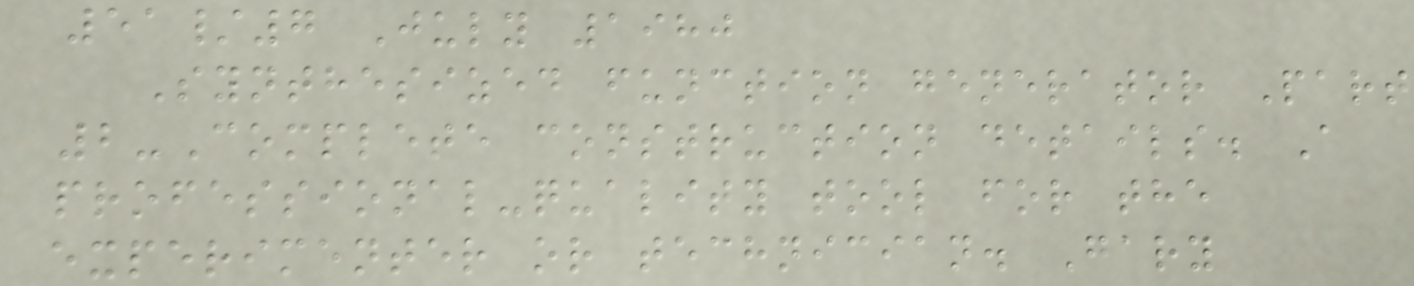51/7 July 1980
Synthesized function generator Part
2-Complete construction details. A
professional-quality tool for the
experimenter or technician. Gary
